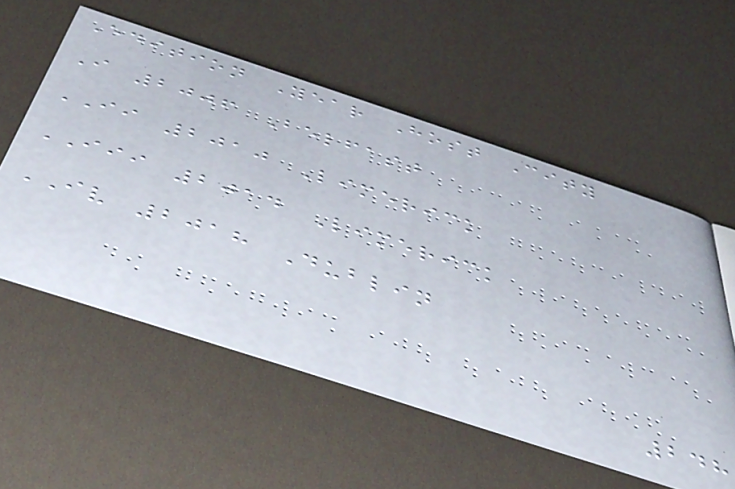Edition Year Host City
I 2006 Belfast
II 2010 Limerick
III 2014 Limerick
IV 2018 Dublin
248
